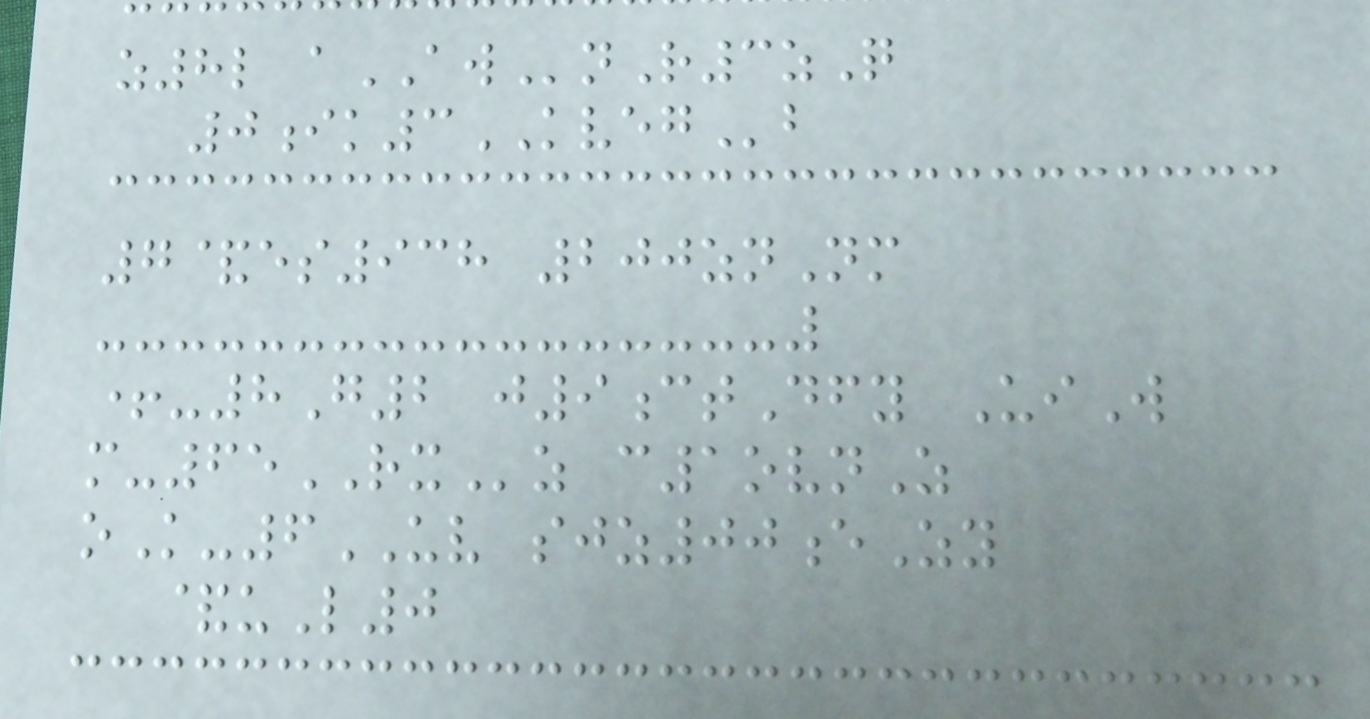z8l aAWnR3zQ
0ik3KVEGb
7&es938 200znNm
+-8G2 j9ctDfy UiW
m-65RXz c1ovnZ
oK-6UV sjz00eZy
&uL0
